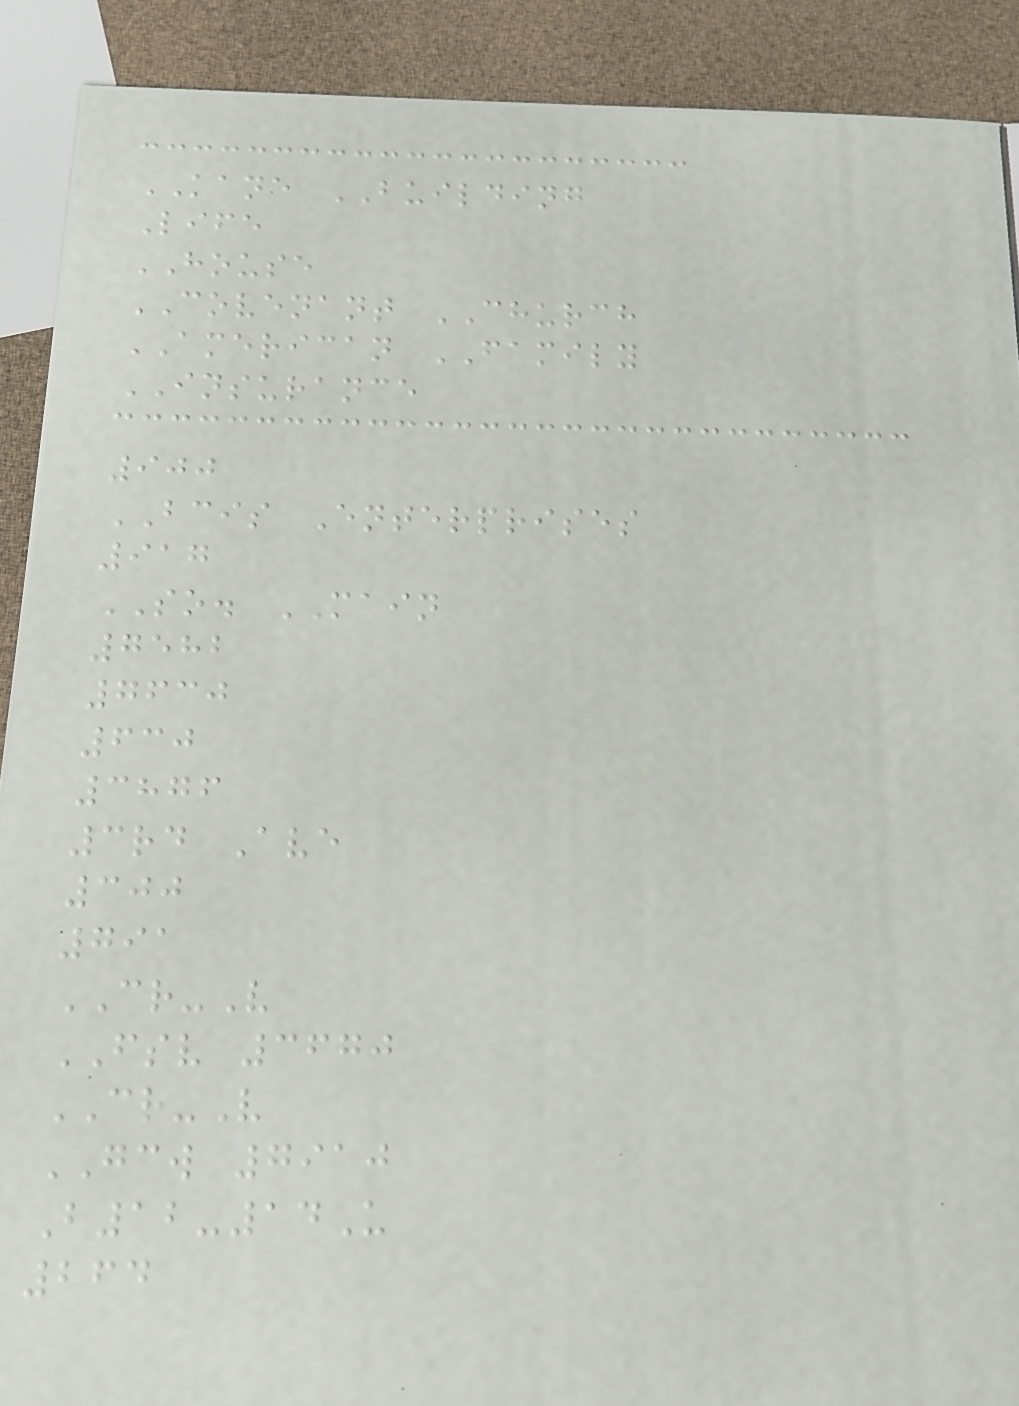KANE BUILDING
Life
HOUSE
COVENANT CHURCH
AMERICAN FAMILY
INSURANCE
900
BCIS Enterprises
917
SO. MAIN
7582
7630
630
3876
3rd Ave
300
791
CR-V
FSV 3670
CR-V
GCW 7910
B12-14U
264
